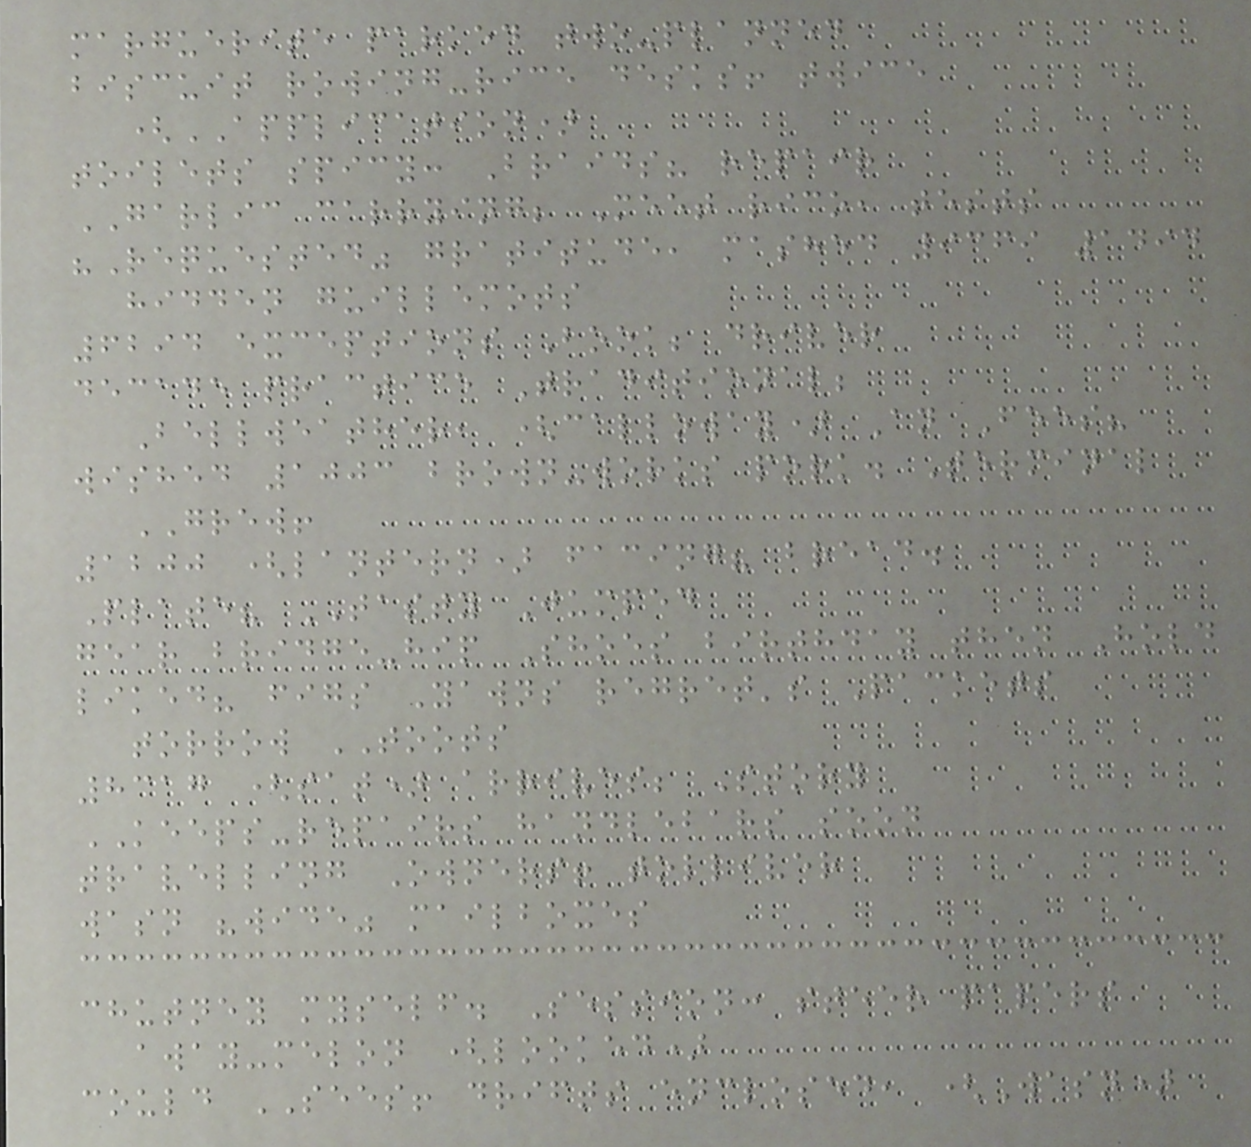marguerite parked two-planned
biscuit rowing-rice desks! twice
(APPLICATION)
toilets spicy: Braids? repair
GARLIC carrying; Meet rico, tests
"Requested" gratitude, mashed 9369 1494
hidden guillemots
6294 exceptions Book; driver
decade practice Traditional;
Bellweather, (calloway) An Fees?
wished 1003 brown-works pork. Terminal
GREW!
1200 (lantern) facing? bread.
Plate? TASTY Jumped
gear bridge-hip Shoes birthday then Hold
liked? figs Yawns regret's Packets
torrow TOOTS
8317 (sat) arrives; Story
KEEPS-repairs handlebars soon
travelling Owners! tolliver
wasn "wide" mailboxes
chutney myself. Session: steer papers
away-melon (looked)
could SEES! drifts enclosed, (Wasn)
